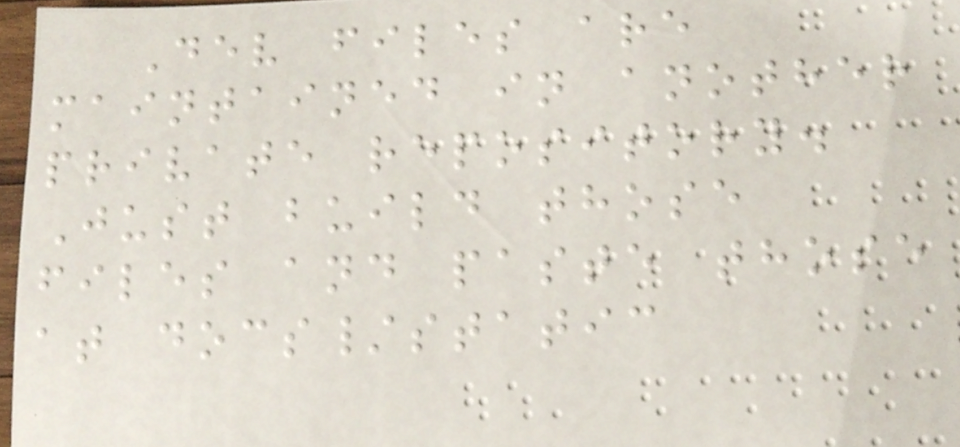Dev files are
maintained in another
private repository.
Just build those
files and paste those
at docs/static
